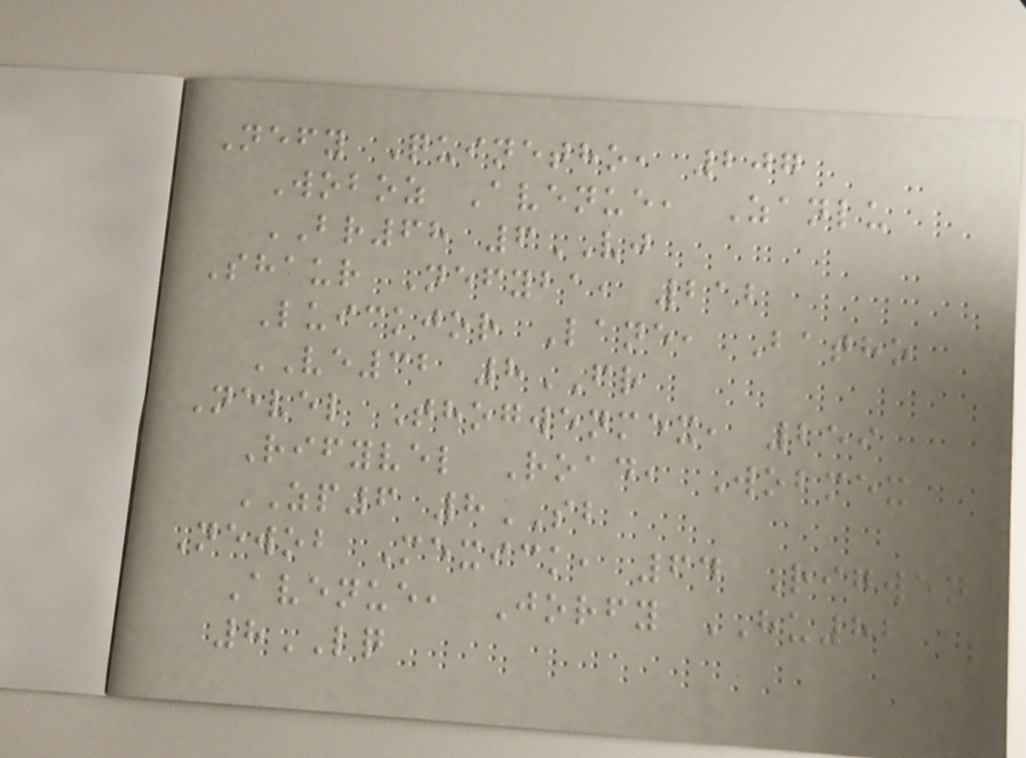Nefy Quinetho, 207
Woboz Avenue, Zanlu
BR68 6VJ
Shaur Nefyba, 212
Luickjor Lane, Batho
VE32 8FR
Nevel Thogwenmex, 259
Rifyvel Road, Wobmex
ZP6 8SB
Newob Mexick, 64 Rigwen
Avenue, Jorfy HU82
8LQ
